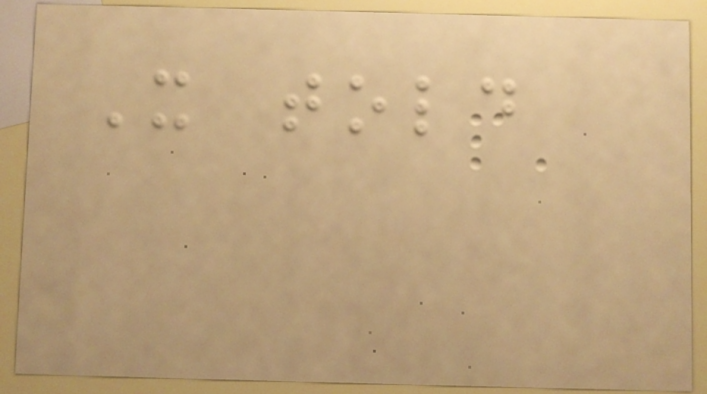It told
